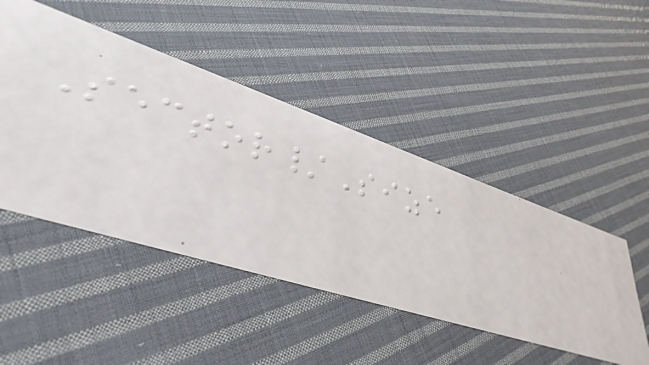Sector/Size
